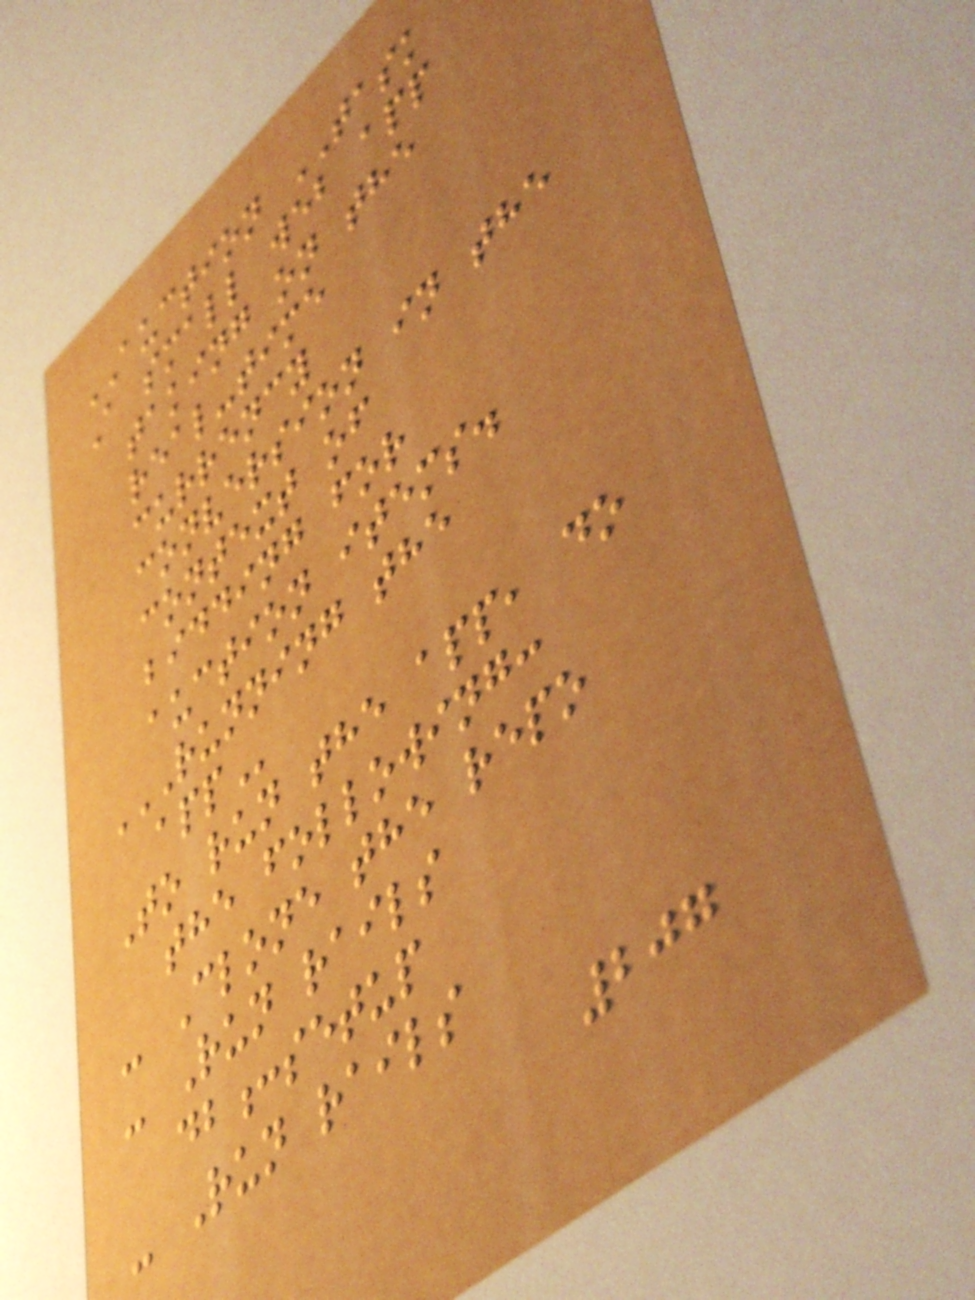AUCTION TASK
A small web app
taking on the
real-time
currency
conversion in the
context of
bidding for
auction items.
RUNNING THE
APP
To run the app, do
the following:
- Clone the repo
- Run rails
db:setup
- Run rails
207
